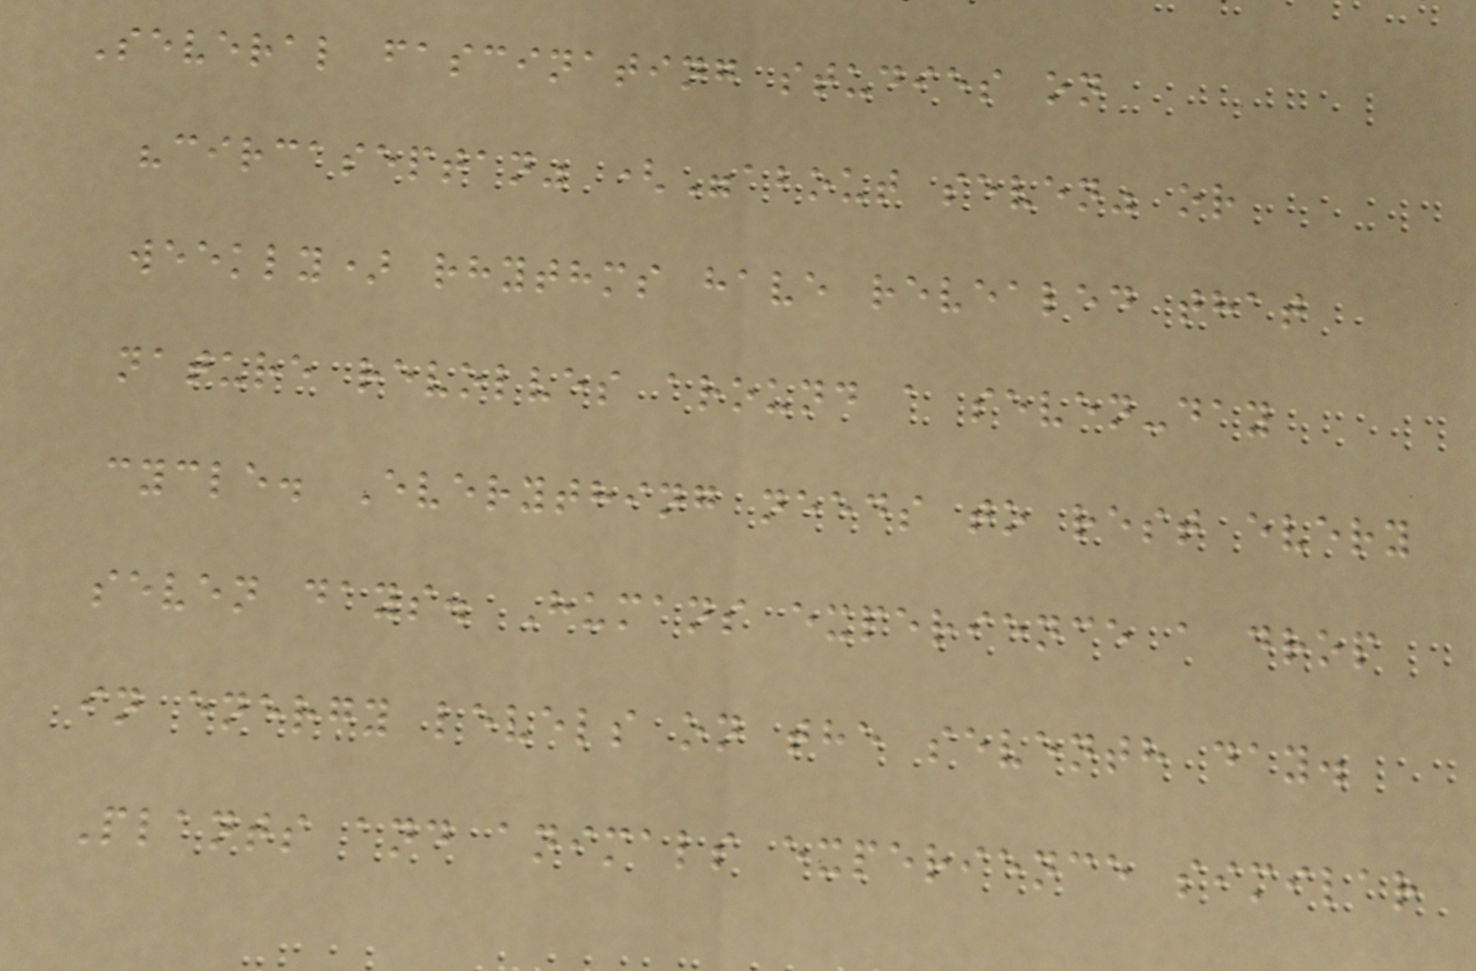Several fascinating studies on
"circaseptan" ("about seven" or
weekly) rhythms have revealed that
nature revolves around a seven-day
cycle. Everything needs to rest every
seven days. Humans experience a drop
in energy levels on the seventh day.
Plants and animals experience similar
